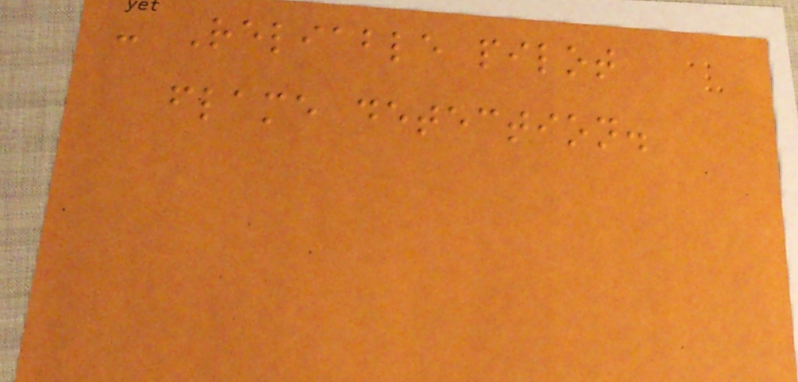- Reliable pilot
flame detection.
